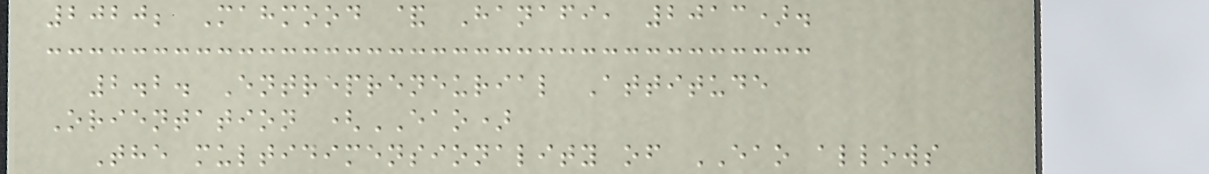2020; Mahmood & Hanafi, 2013).
2.2. Entrepreneurial Attitude
Orientation (EAO)
The multidimensionality of EAO allows
